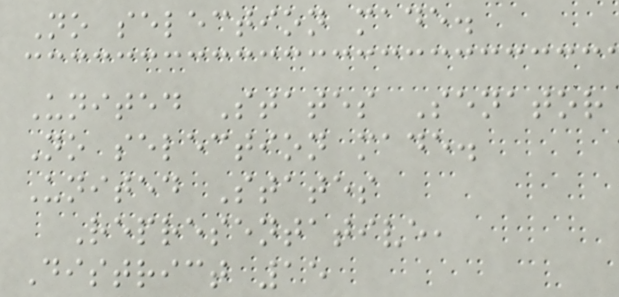No selection made.
United States Senator
No selection made.
United States
Representative,
District 15
